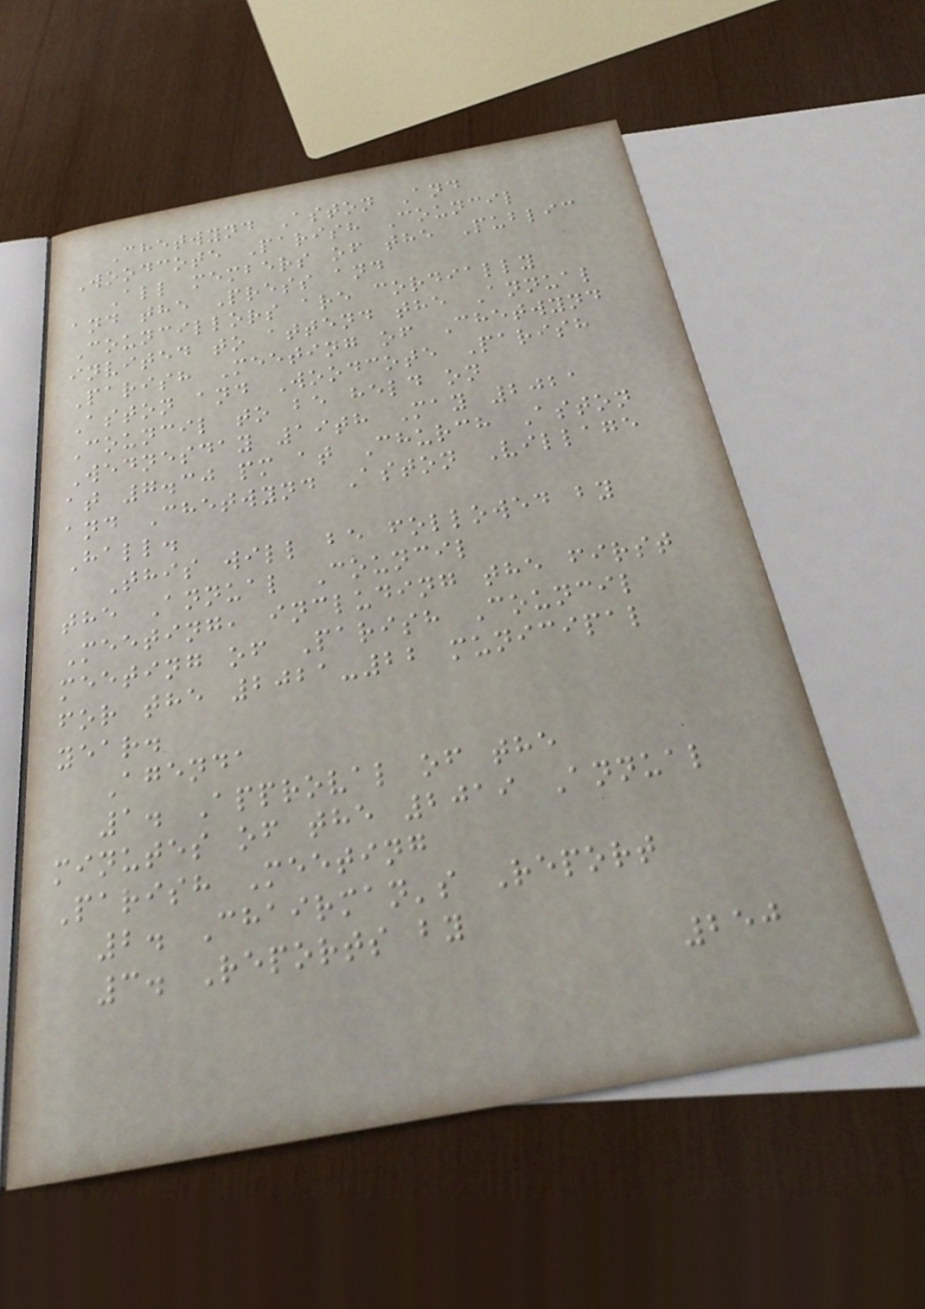Chetwynd Aston And
Woodcote Parish Council
All members of the Public
and the Press and
Councillors are cordially
invited to attend the Annual
Parish Meeting of Chetwynd
Aston and Woodcote Parish
Council to be held on
Wednesday 19th May 2021
at 7.30 pm at Church Aston
and Chetwynd Aston Village
Hall.
This will be followed by
the Annual Council
Meeting, including the first
meeting of Parish Council
for the 2021-22 municipal
year.
Agenda
1. Approval of the
minutes of the 2019 Annual
Parish Meeting
2. Chairman's Report
3. Reports by
250
